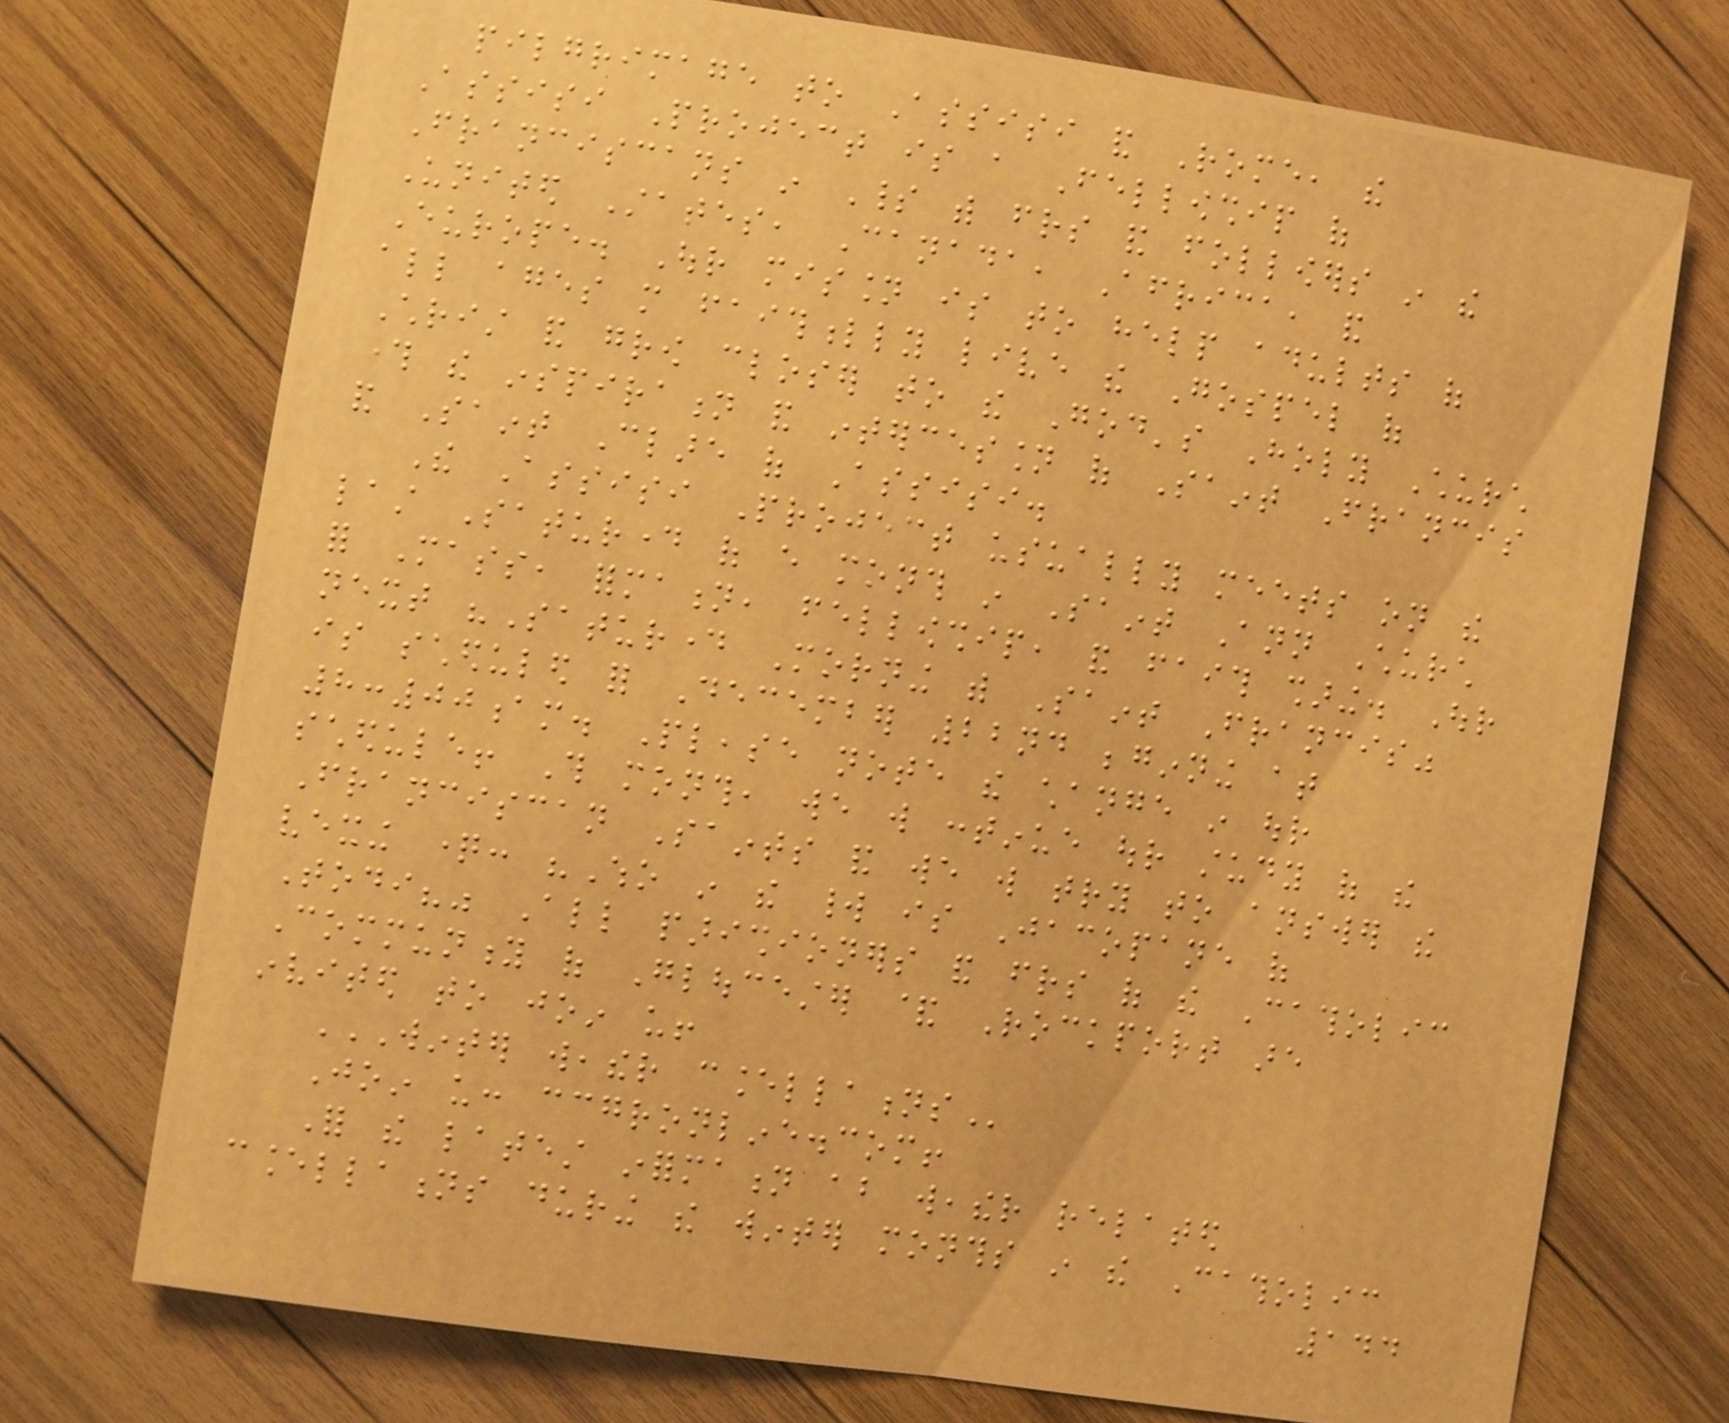pilgrimage to Assisi and Rome, the
Assisi Project is a Fellowship of
Franciscans in Spirit with friends and followers in the
United States, Canada, Africa, and
Europe. Our mission is to help adults of
all ages more faithfully live the Gospel of
Christ and grow closer to the God's Holy Church
through the inspiration and intercession of Saint Francis
and Saint Clare of Assisi.
The Assisi Project usually meets on the
last Saturday of every month in Saint Ann Church
for Mass, formation, fellowship, and faith sharing. Our
next "Saturday Morning with Saint Francis"
is scheduled for December 22nd beginning at
8:00am. Please note the change in our
schedule! This month, we will continue our study of the
Franciscan Saints and we will try to answer the
vexing question: "Who in the world is Jacopane of
Todi?" All parishioners and friends of the Catholic
Community of Gloucester & Rockport are
invited to join us!
WINTER WEATHER CANCELLATIONS
Join us: ccgronline.com!
For the latest information about weather related
cancellations during the winter months in the Catholic
144
